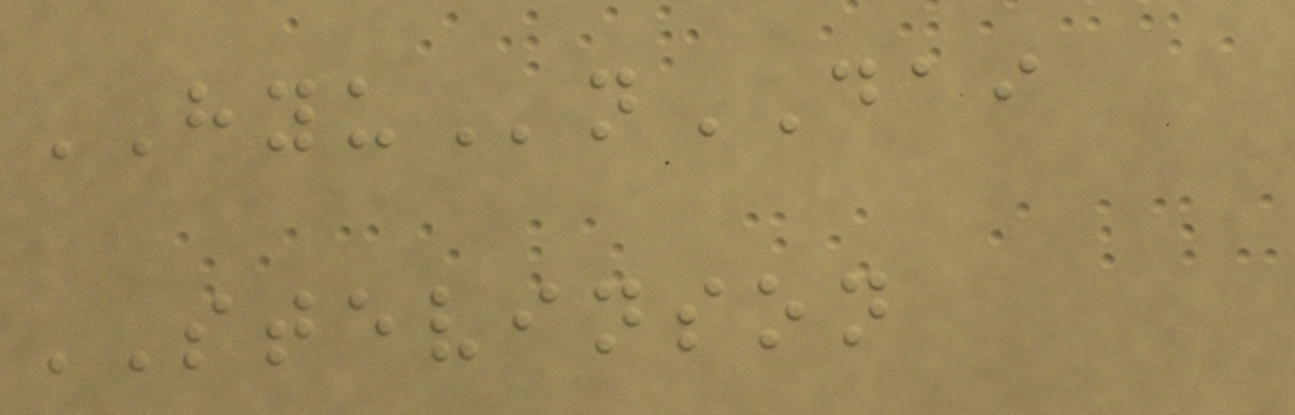HYUnDAI
STEVINSON
